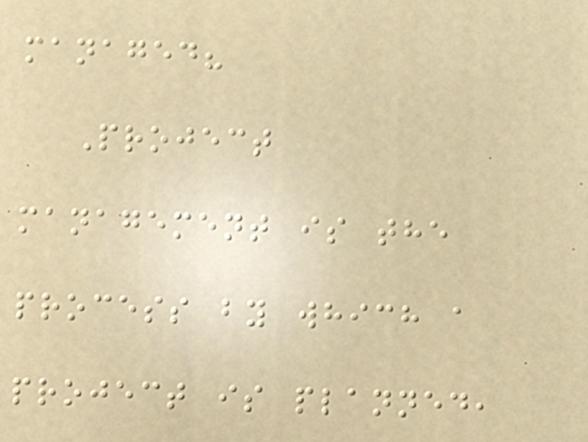managed?
Project
management is the
process by which a
project is planned,
